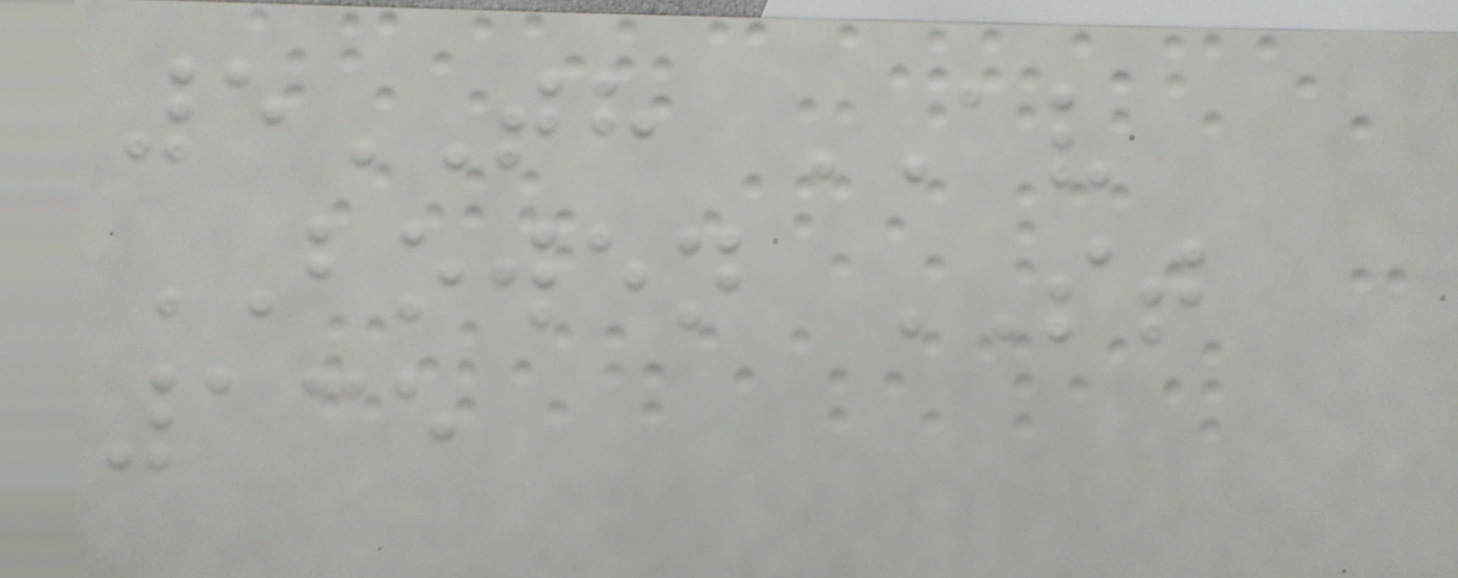5TH AV
BOWEN ST
135
